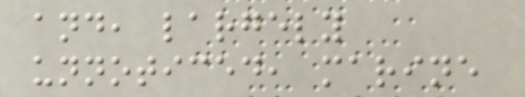and, largely
unnoticed, marine
